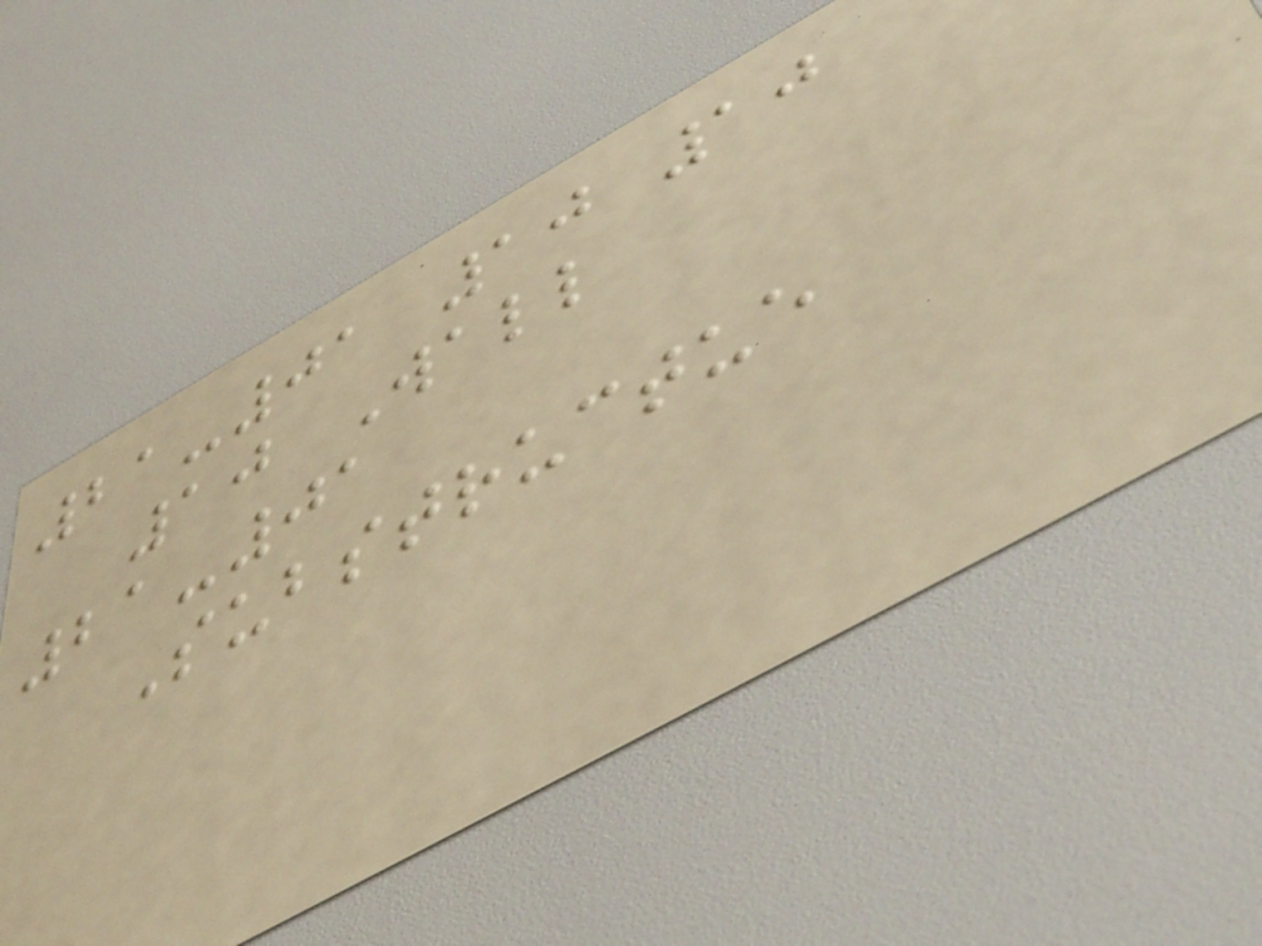21-01 10 10
10 Wall
21-01
Substructue
